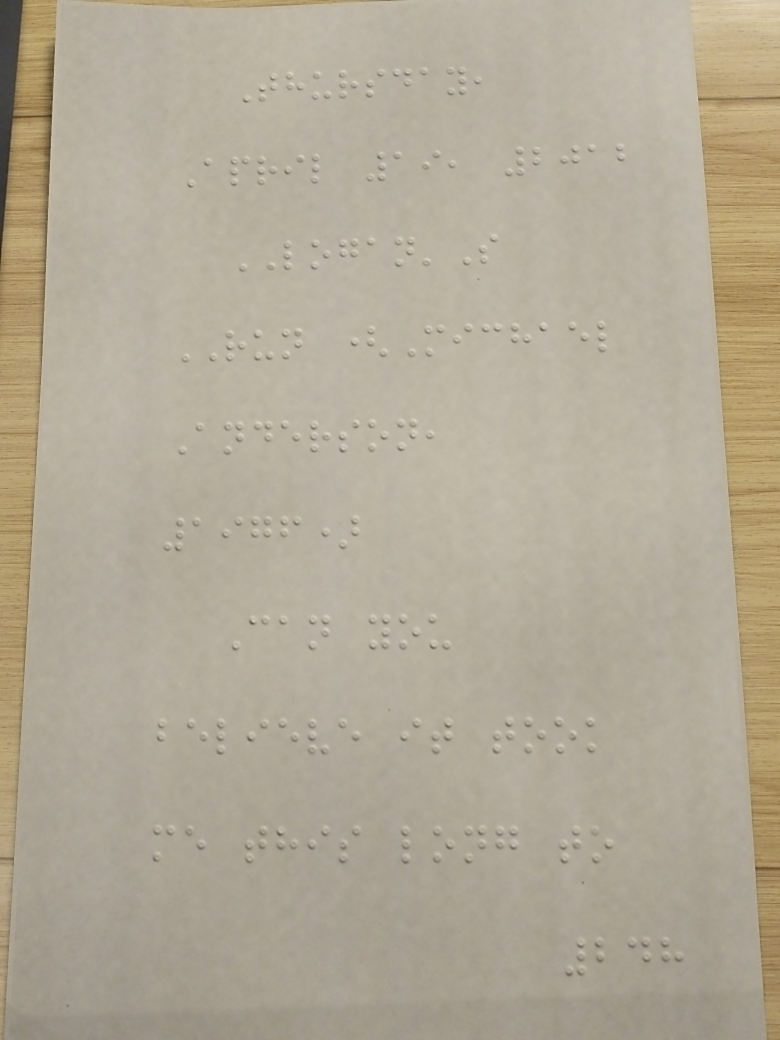Thursday,
April 19, 2012
LOGAN'S
RUN (Michael
Anderson,
1976)
Can you
believe it took
me this long to
248
